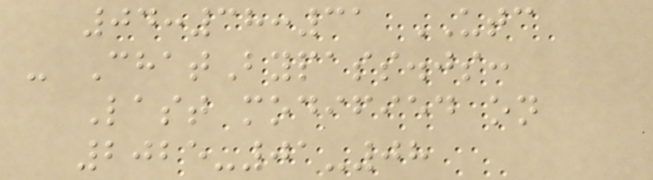04:38:31 UTC
- ChatBypass.js:
Last modified on
2025-01-08
